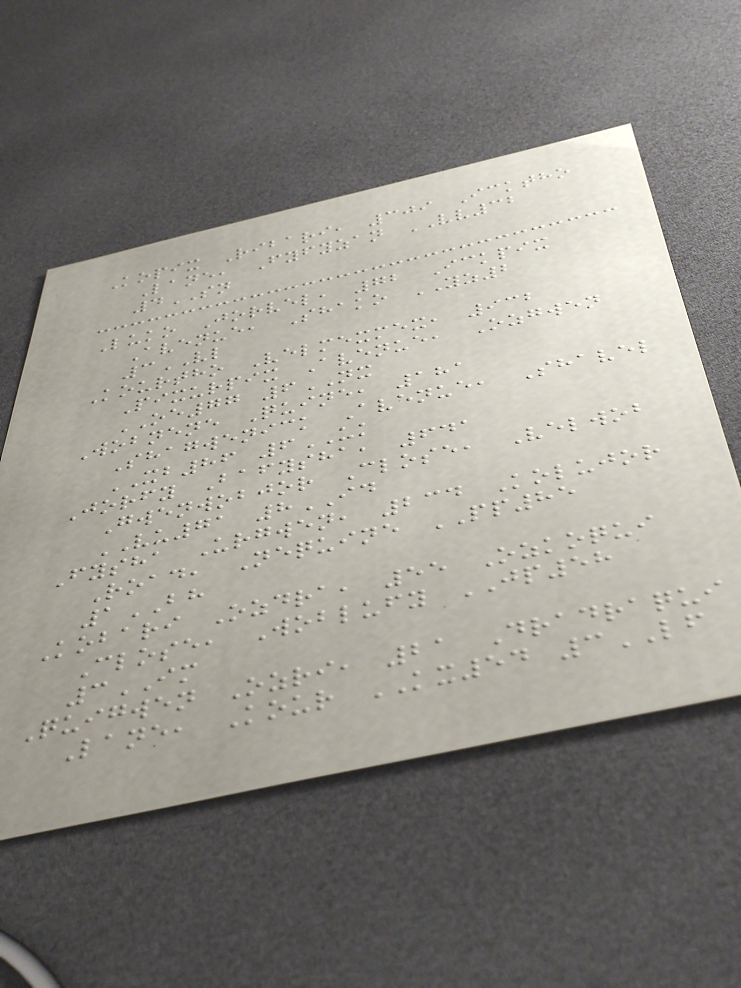Kopix Ribari, 309 Icktho
Lane, Fyfyzan VV32
4SN
Luko Jorvel, 72 Ickpix
Avenue, Shako YZ2
3VL
Kourtho Velmexmex, 932
Pixurpix Avenue, Ozgwen
OE77 6NX
Wobnene Quine, 181
Shagwenick Avenue, Shavel
XB86 6UK
Jorfy Bafysha, 641
Gwenwobjor Close, Velwob
VU71 8ID
Fysha Urgwen, 234 Kolujor
Road, Nequine PP85
1BH
Kobari Ozdra, 55 Ozkoqui
Close, Woblufy JP58
3IM
Quigwen Ozri, 21 Dradraqui
Lane, Kour KX54 3LF
